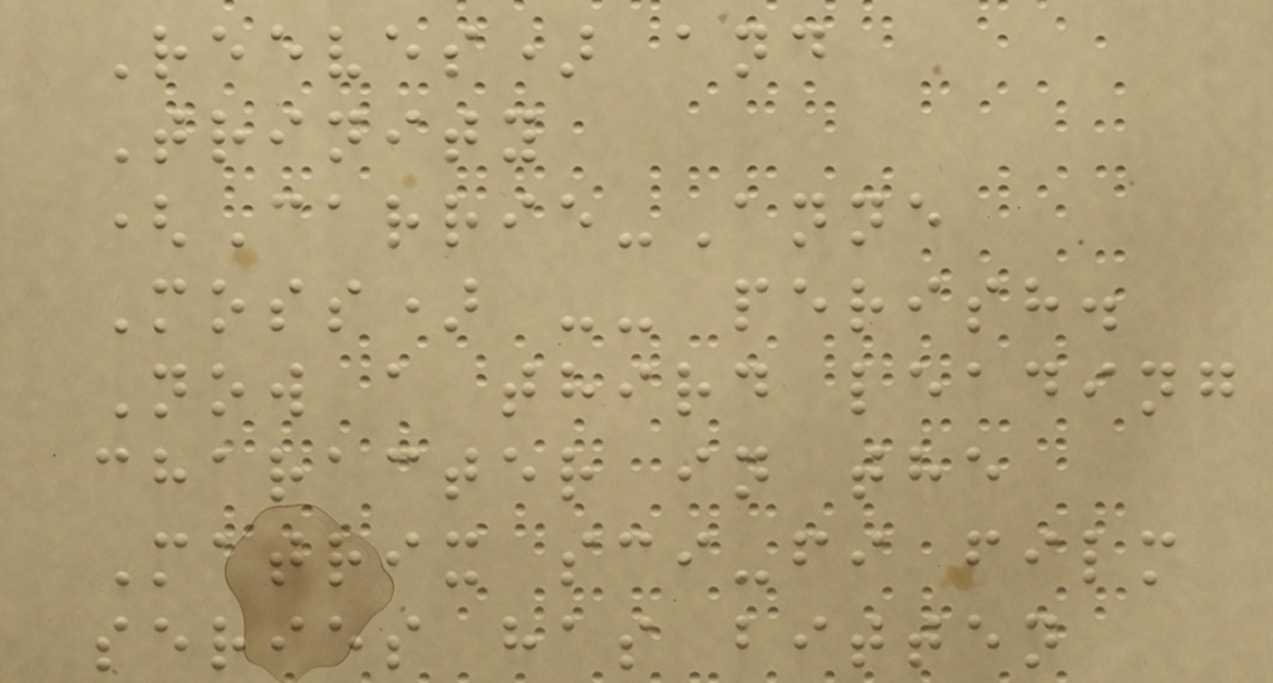Reeves) and
Trinity
(Carrie-Anne
Moss) -- perish.
Now a third leading
character in the
Matrix sci-fi film
series has bitten
